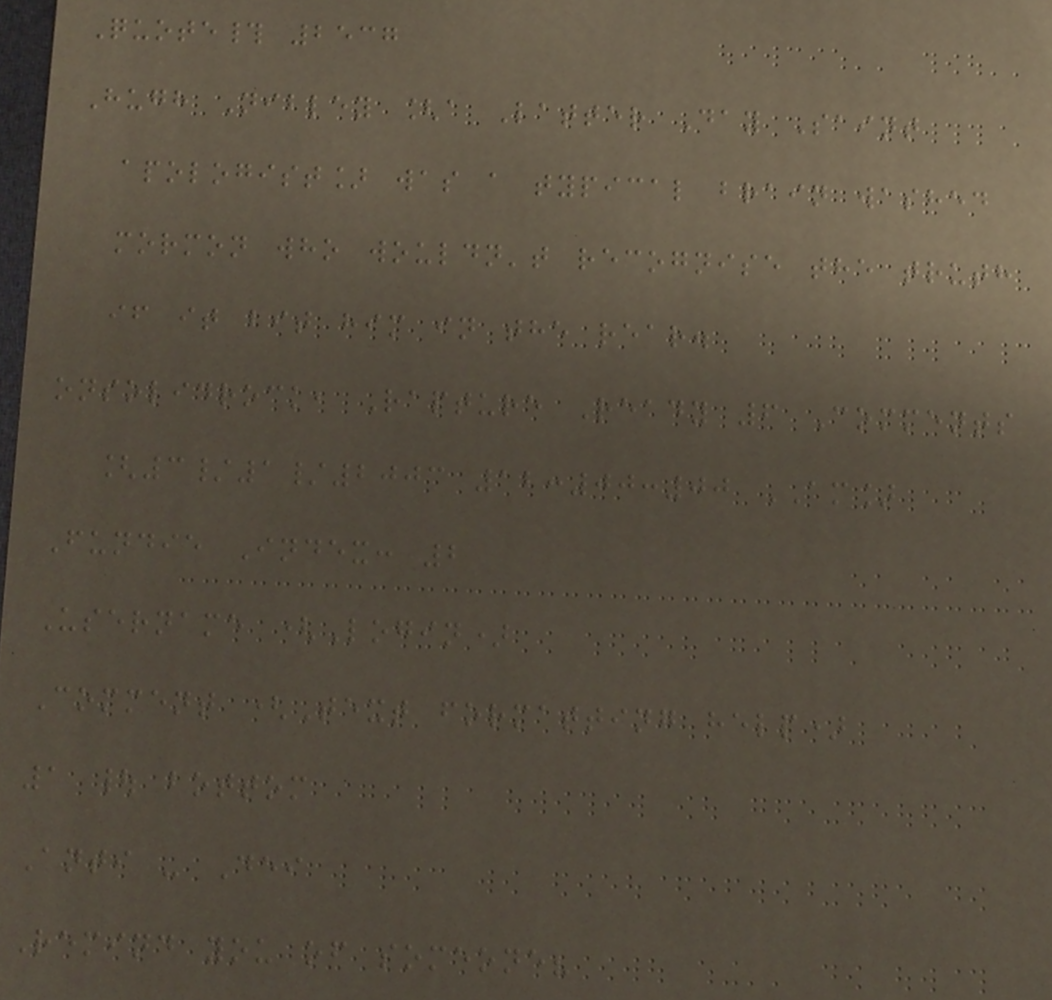Quote# 2537
Hugh Nibley [a Latter Day Saint
apologist] was a typical brain washed
mormon who wouldn't recognise the truth
if it bit him in the rear.
onsolidrock, Rapture Ready 6 Comments
[3/1/2003 12:00:00 AM]
Fundie Index: 2
Username (Login)
Comment (Text formatting help)
1 | bottom
Anti - Dei
Remind you of someone?
